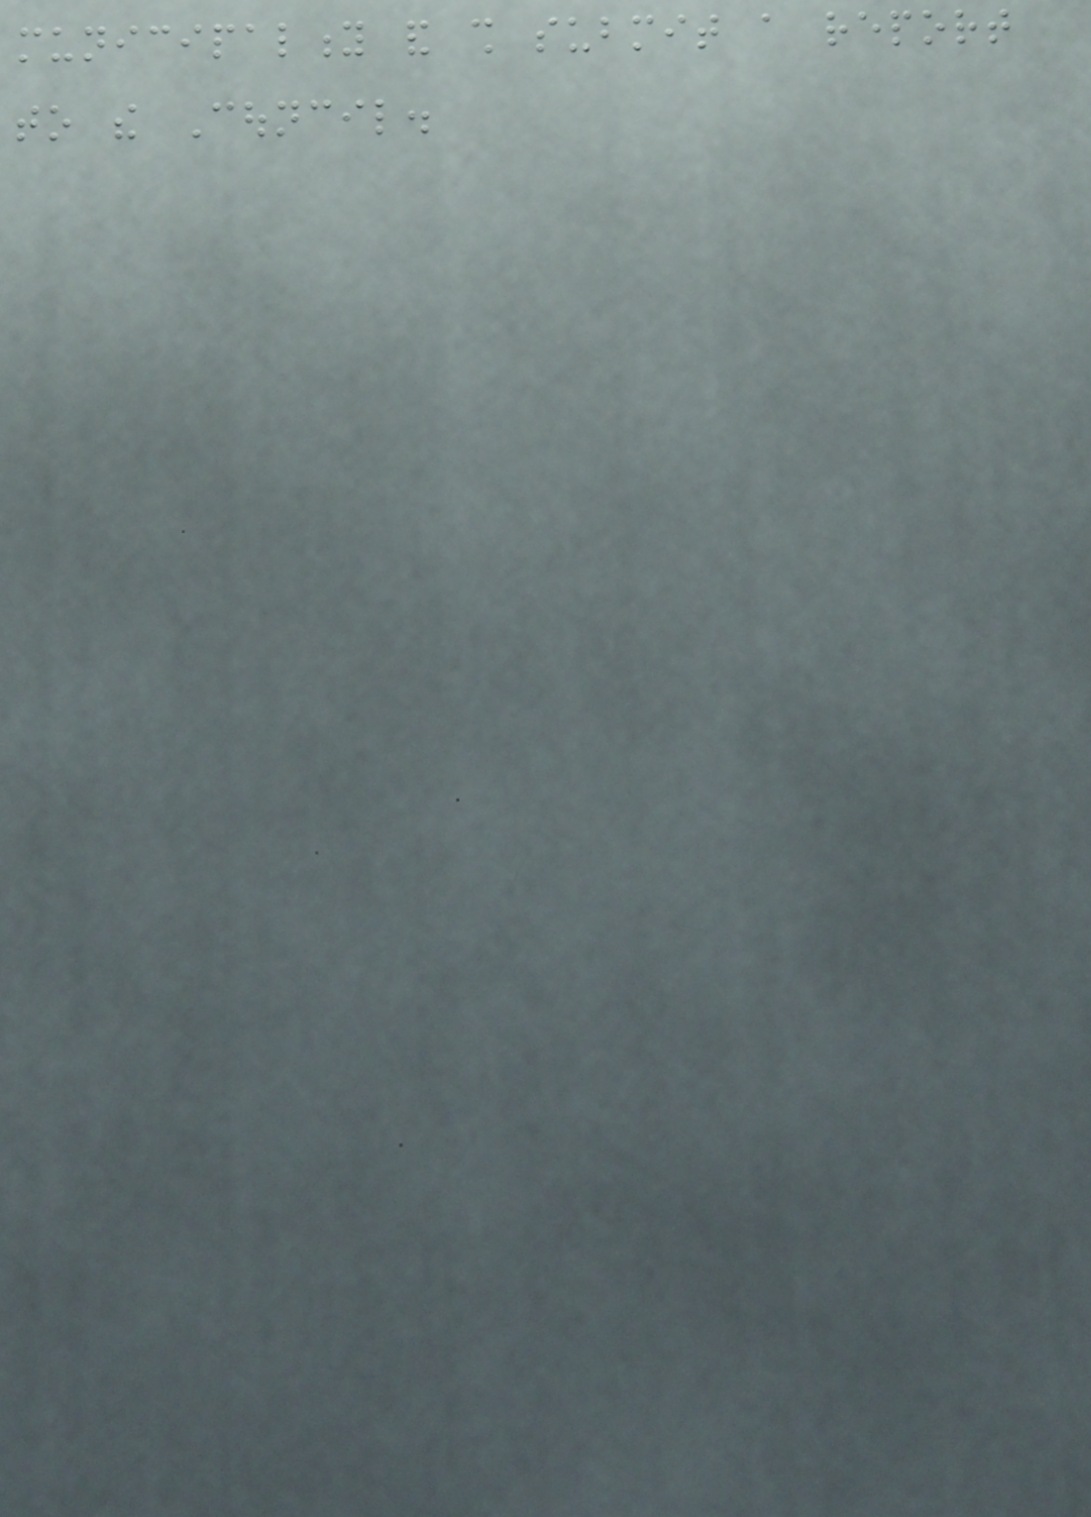municipality and shall submit a report
to the Council.
